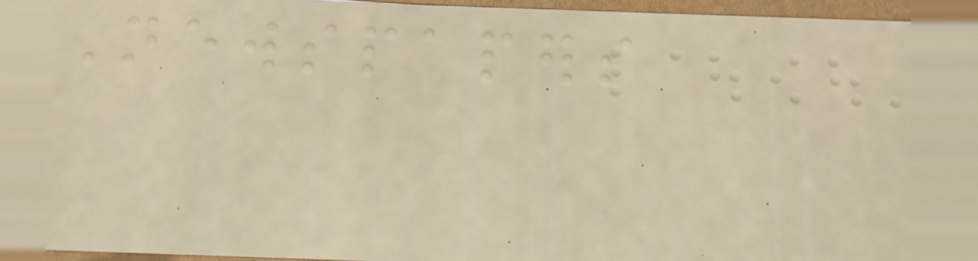Newspapers
